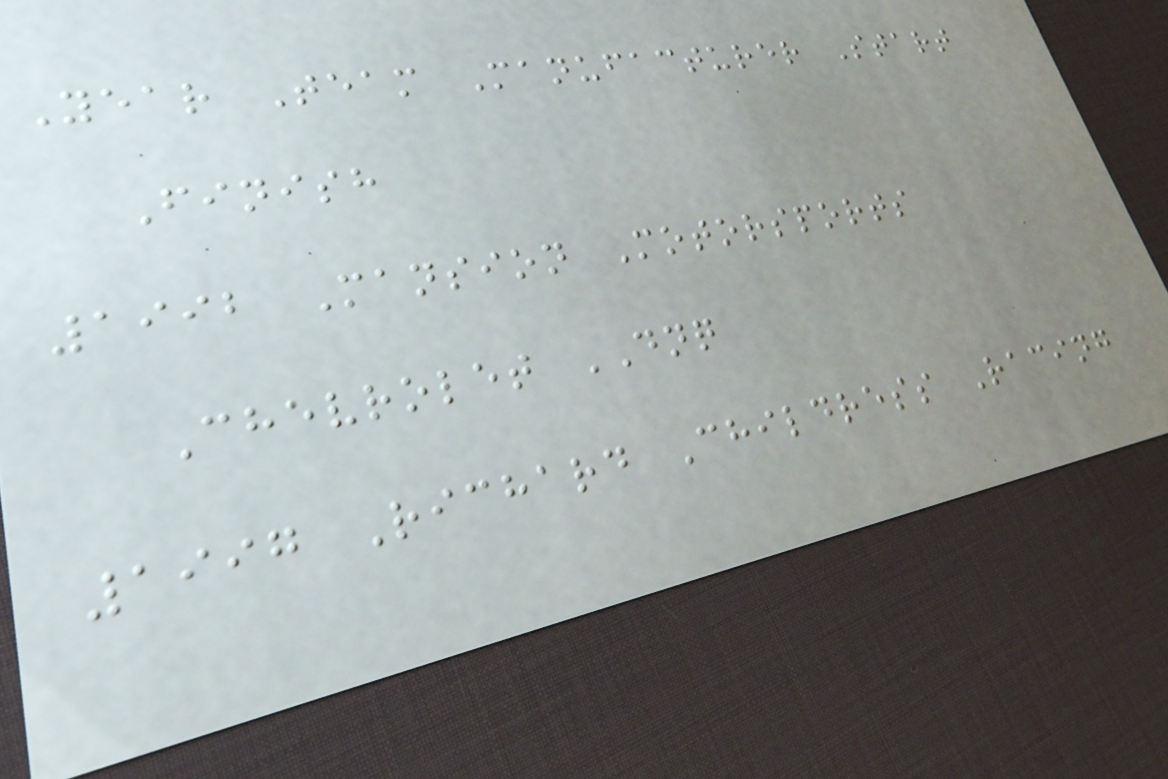Year Team Manufacturer Start
Finish
1992 Mansion Motorsports
Chevrolet DNQ
1997 Richard Childress Racing
